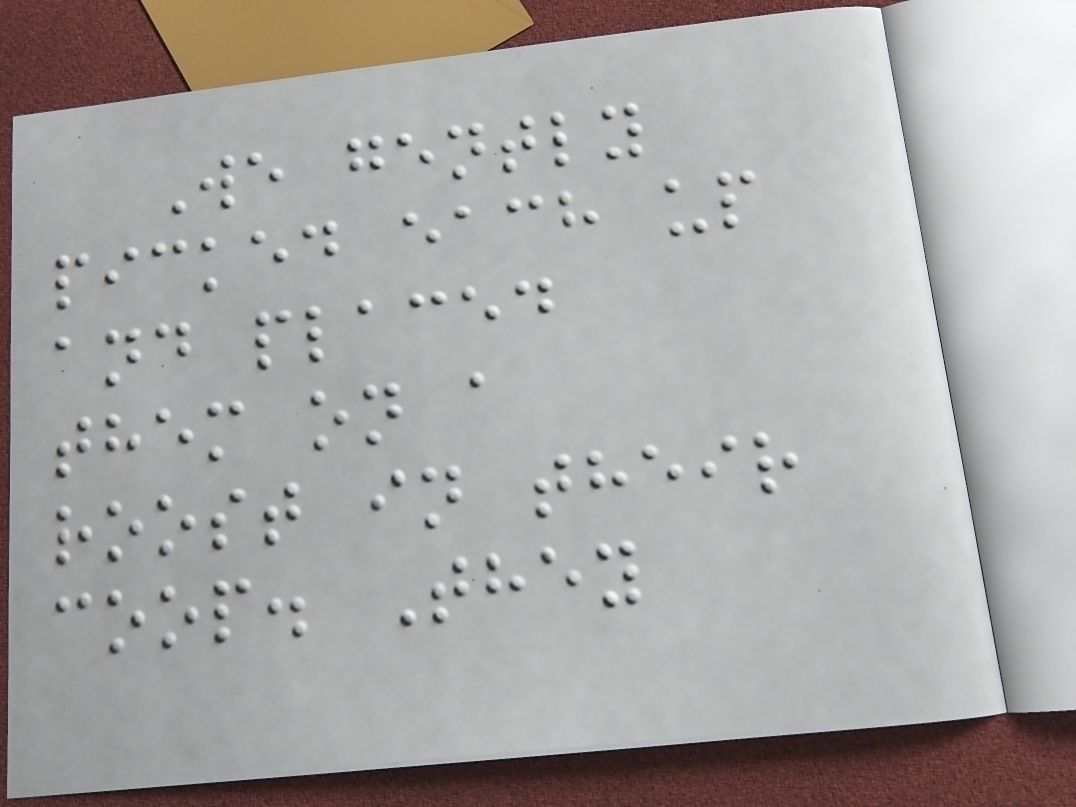We gently
picked each up
and placed
them on a
roost in their
coop. They
